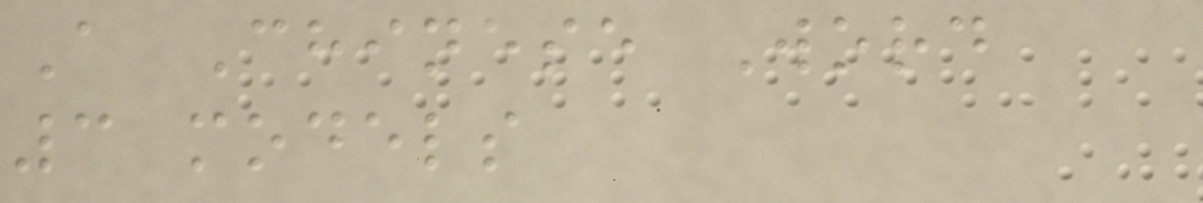A Chinese Word
3 models
